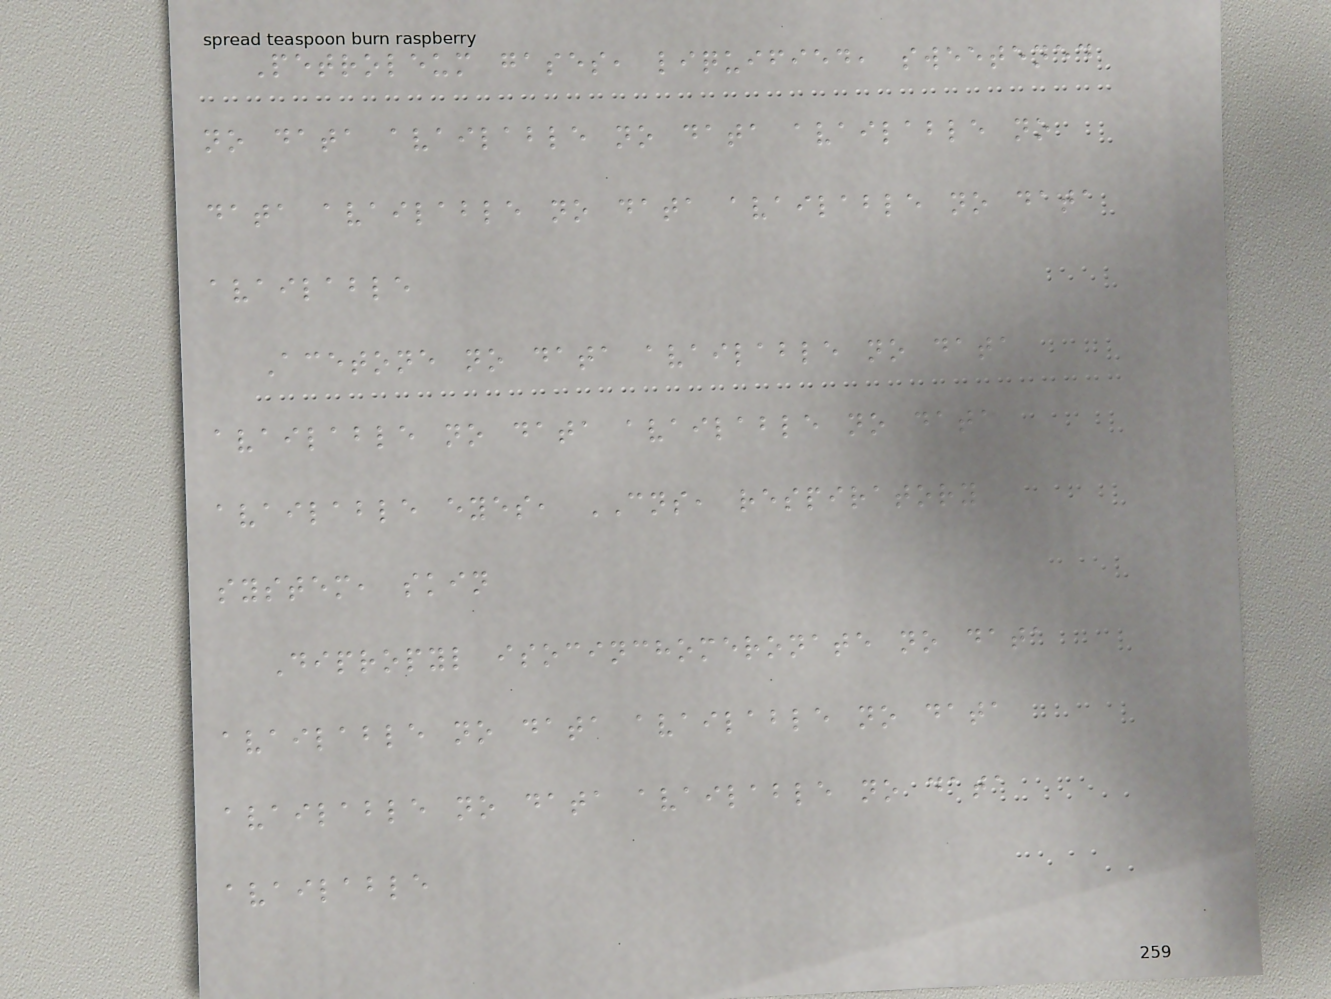Petroleum gases, liquified, sweetened
no data available no data available no
data available no data available no data
available
Acetone no data available no data
available no data available no data
available eyes, CNS, respiratory
system, skin
Dipropyl isocinchomeronate no data
available no data available no data
available no data available no data
available
